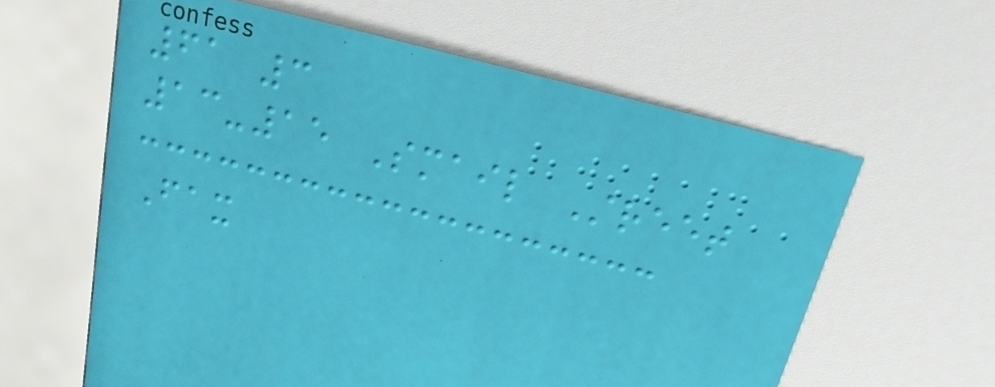61 3
13-15 Smail Street
Fax
